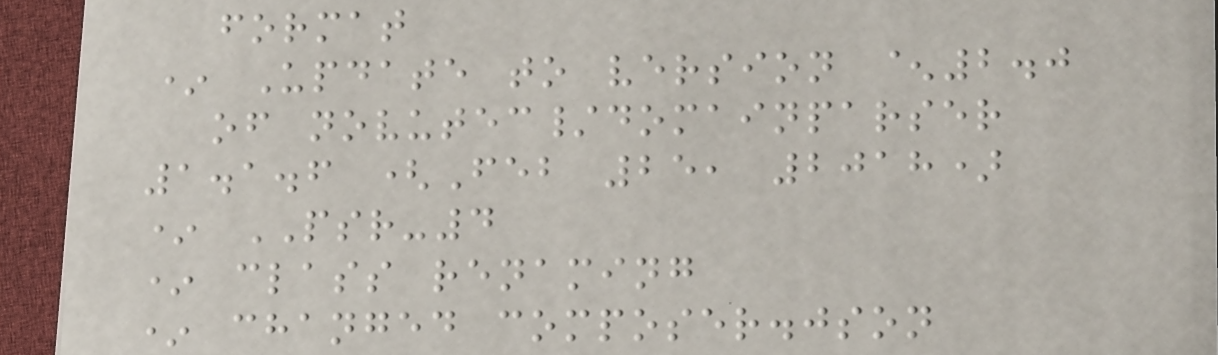format
* Update to version ^2.0
of novutec/domainparser
1.1.6 (Feb 25, 2018)
* PSR-4
* class renaming
* changed composer.json
